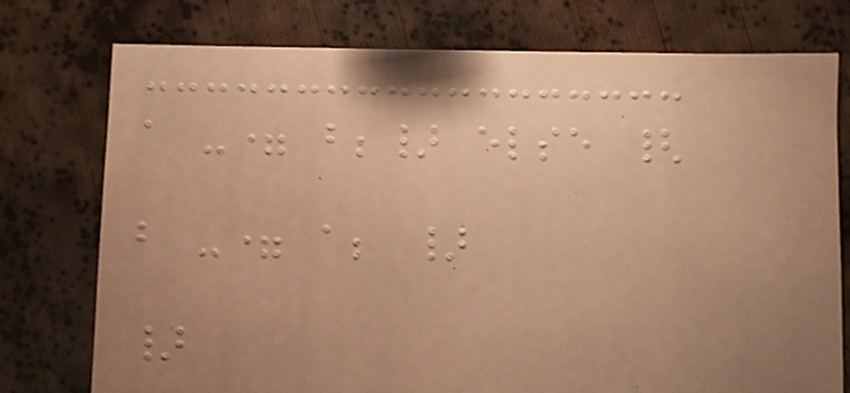a -= b;} else {
b -= a; }
}
